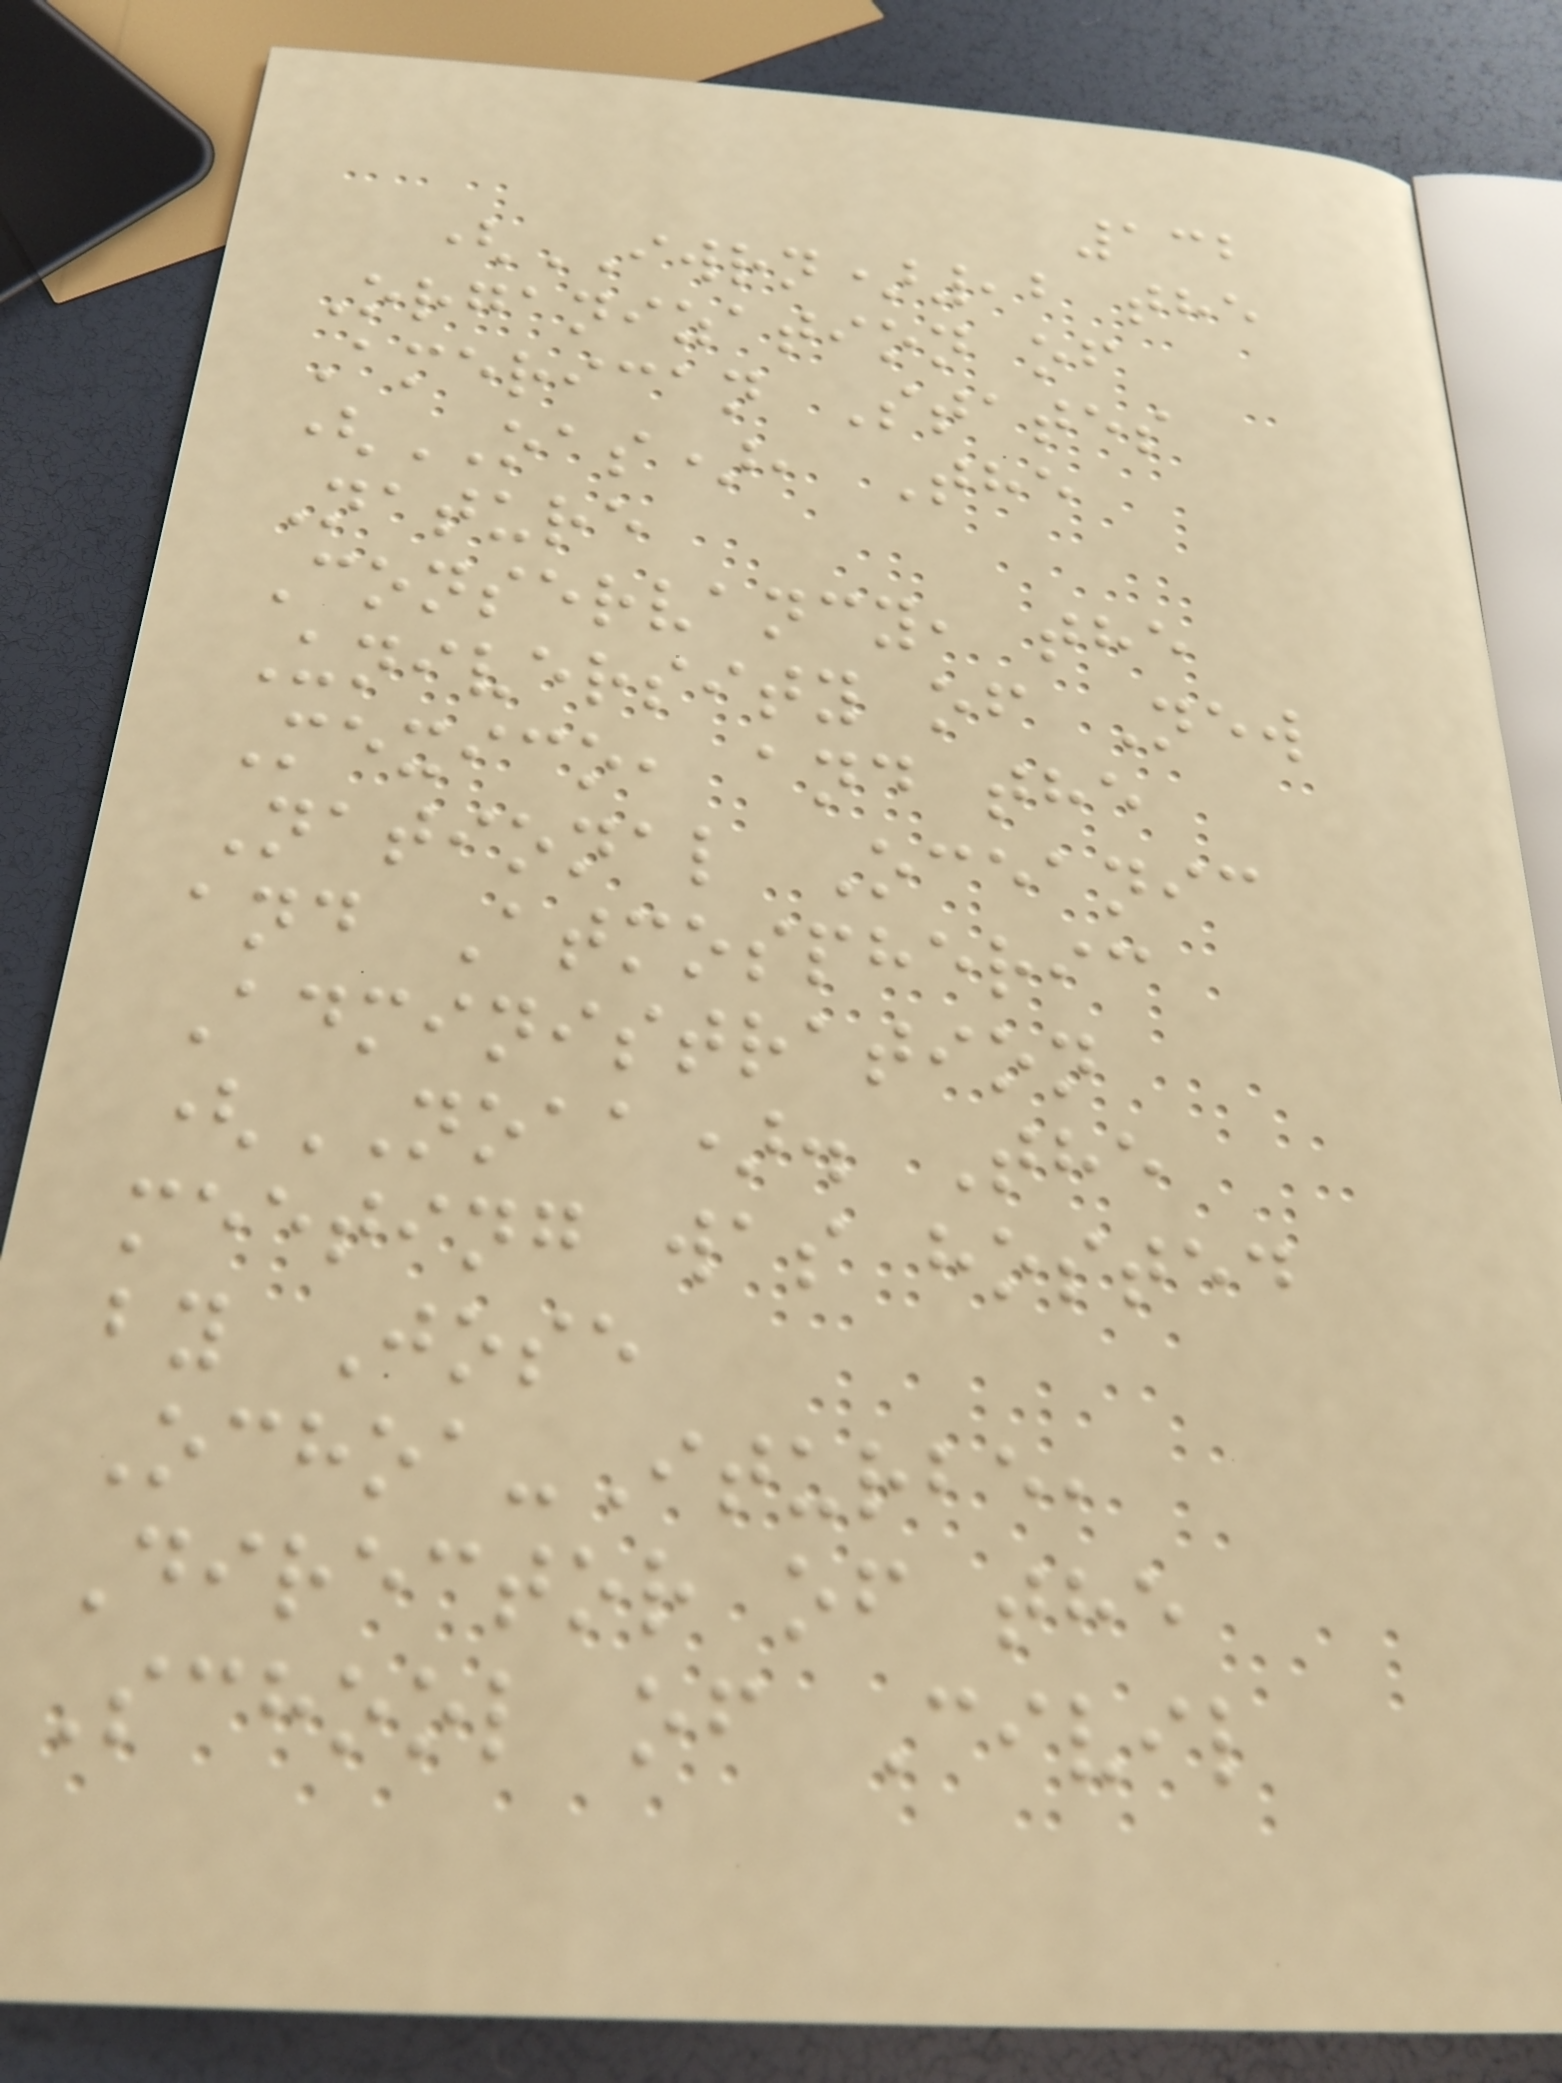132
(IWRN),2 the
Organization of
American States
(OAS), The
Nature
Conservancy, the
University of New
Mexico, and the
National Oceanic
and Atmospheric
Administration
(NOAA). The
meeting was hosted
by Jose
Ochoa-Iturbe,
Director of the
School of Civil
